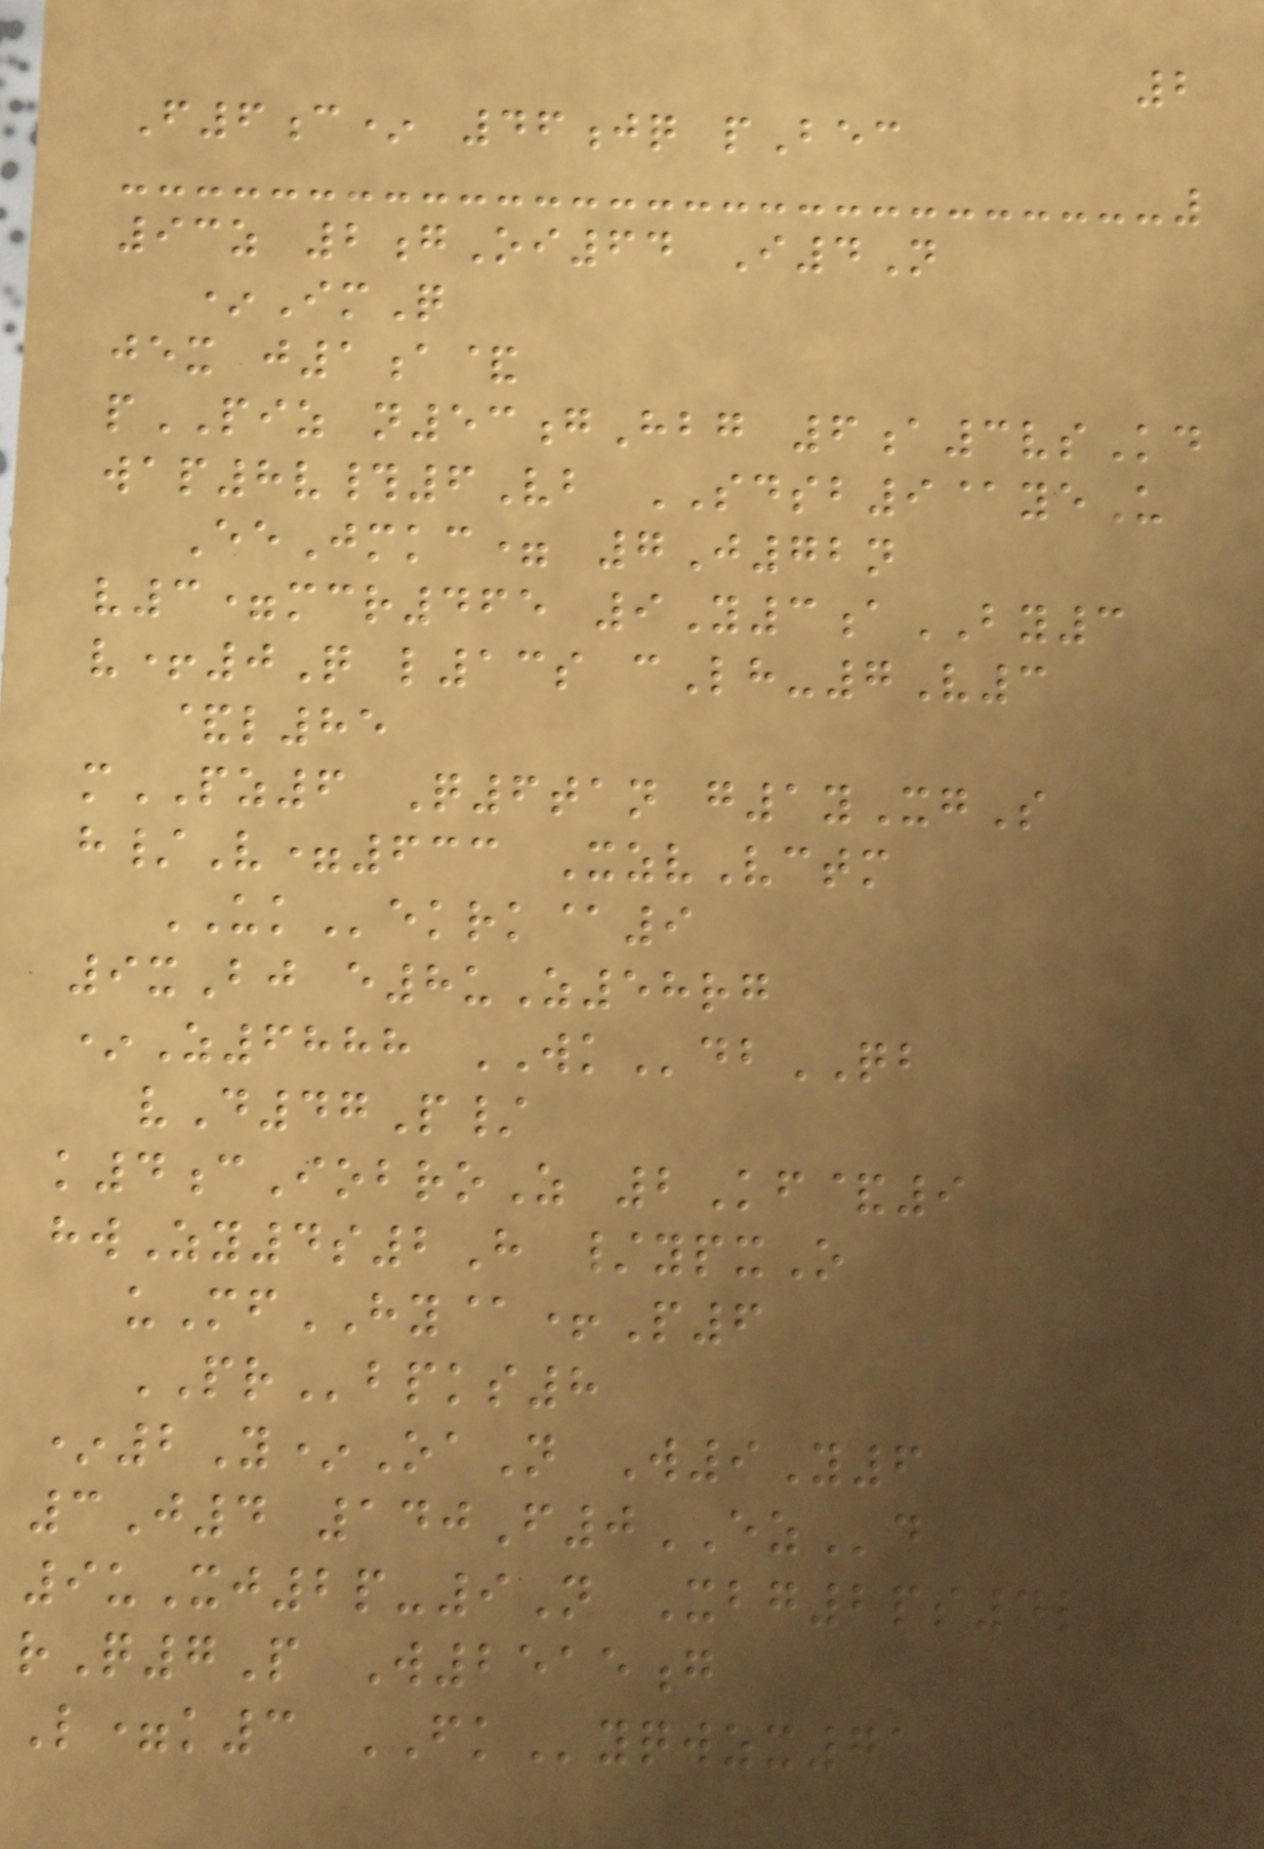2
F6c* 46jq pBec
93z 2gOi64 I4N
*ImQ
jex j1a&
pPIZ n53gHbg 6a3vsKd
wap8v#6Vb SDSB9@yeU
EeJmkc= 7J72n
v3=mcr465 9Y3aBY3
v+0Q l13s cLh-7V3
&l85
mPZ6 Q6tan g1yXgS
h/V=633 XzvVctm
UKekrk@9
9xBj e8uZ58rg
*Z6888 WKdbQB
vD47P/
k4cIobroZ 2Kf&9
hwZy4s2H /ypxO
uMfHY@+P6
PRbpks8
*2Y*OaN W9Y6
3J4 140F0EZd
9uXj2p-9N Xbg2ps4l
rQ7P W2515g
L=k3 FKyqwzx71
